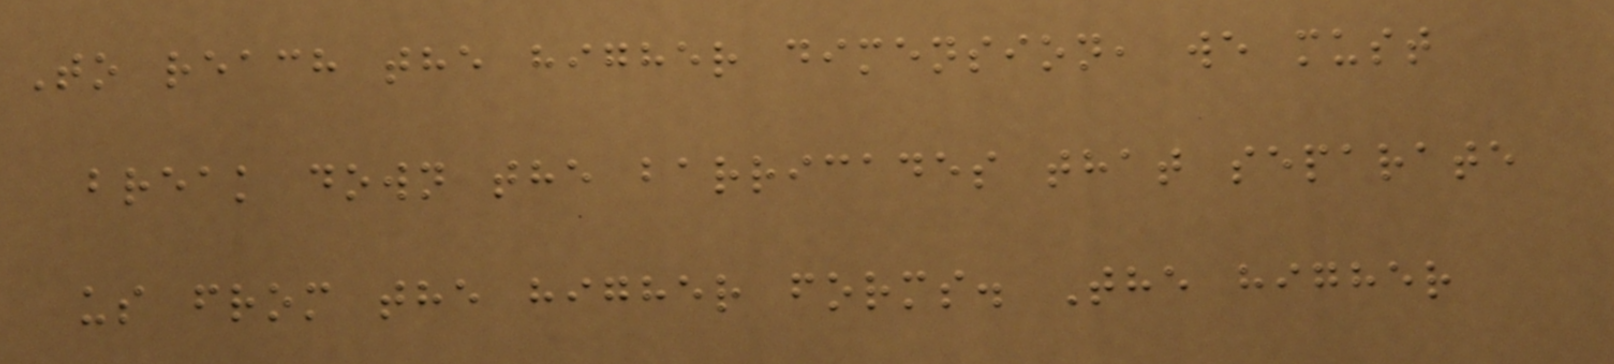To reach the higher dimension, we must
break down the barricades that separate
us from the higher forms. The higher
